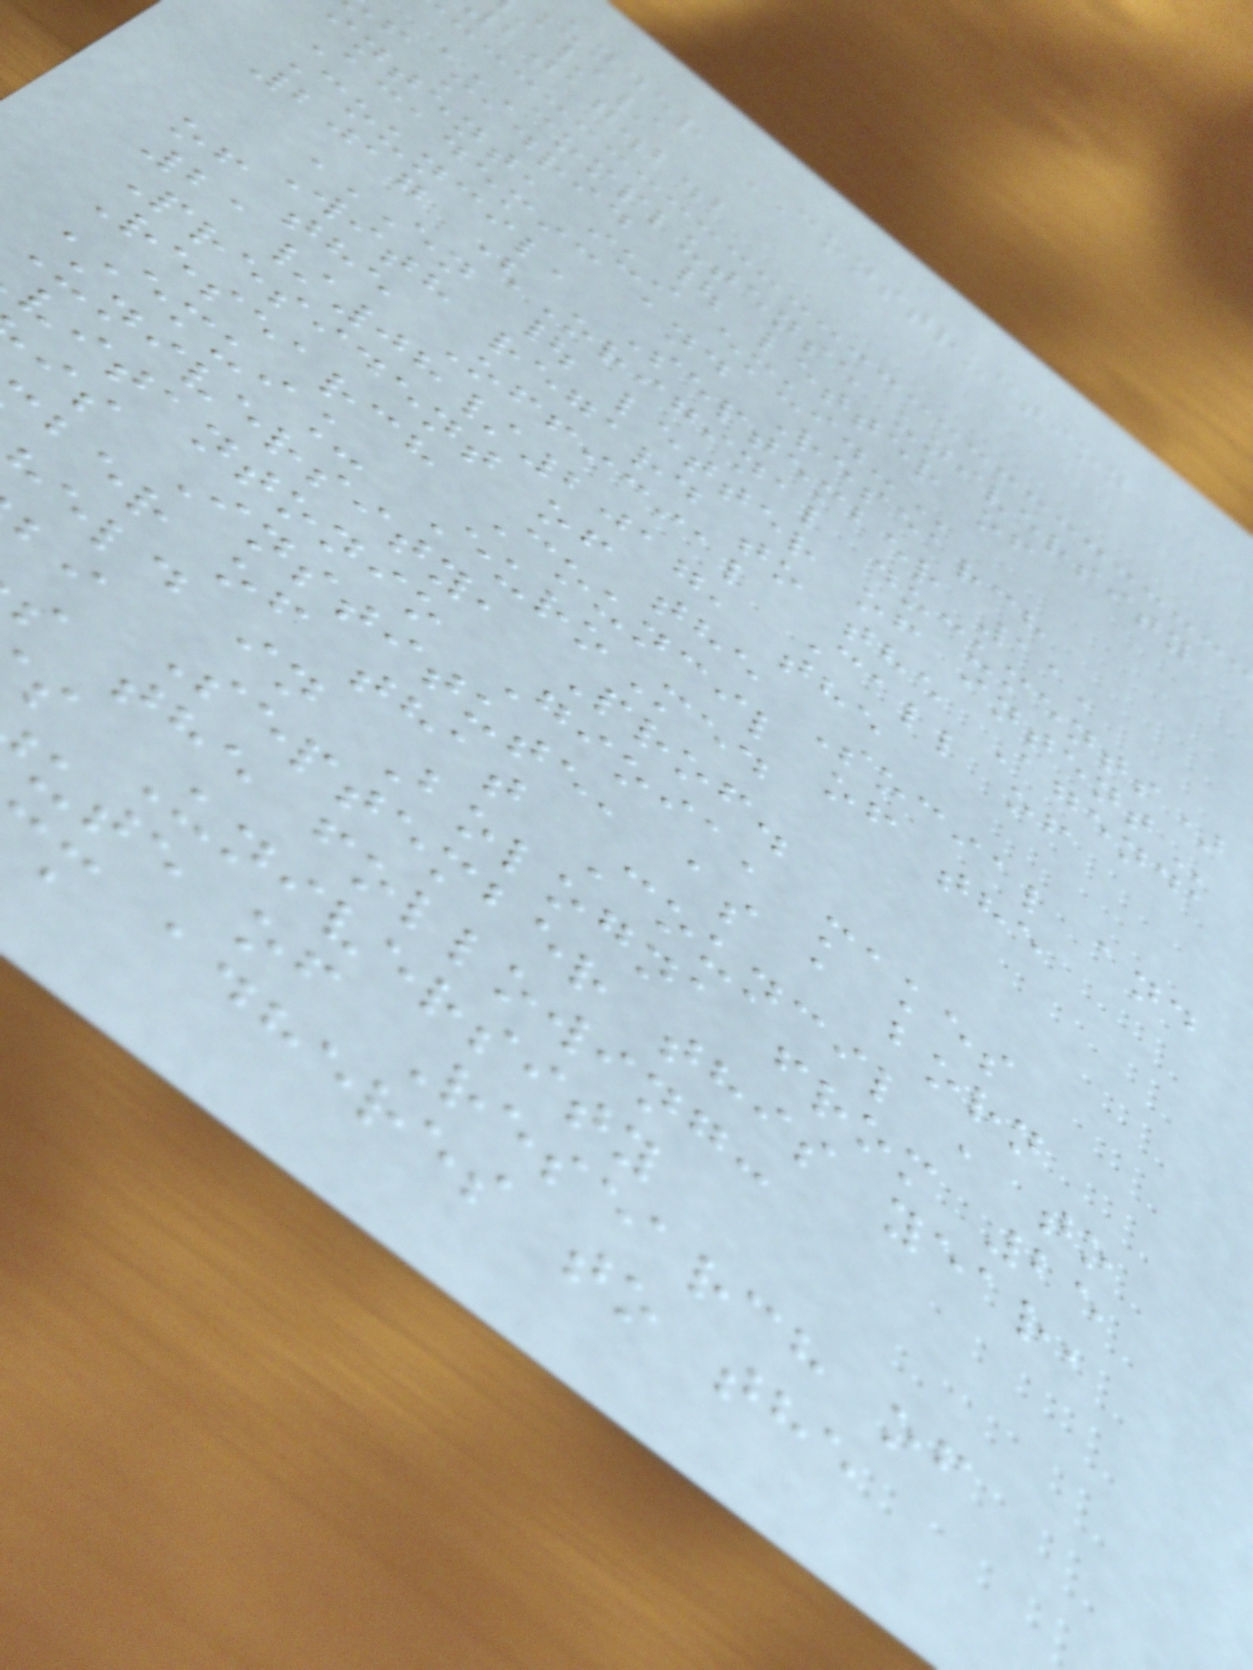under CONSTRUCTION
//
bjag.b.b
COMPLUTENSE UNIVERSITY
f madrid | letter of
intent, iui
Academic and Research
Council, September 11,
2017 (Original documents)
EN | LETTER OF INTENT
With regard to the Agenda
of the Official Call of
21/08/2017, the
President of the Social and
Research Council of the
EMUI_ EuroMed
University, Prof.
vitantonio Gioia, makes
is Institute, as a born
ber of that Council , to
eld in Bologna from 25
bi September this year,
s the following:
s University
ute of Research of
m adheres to the
